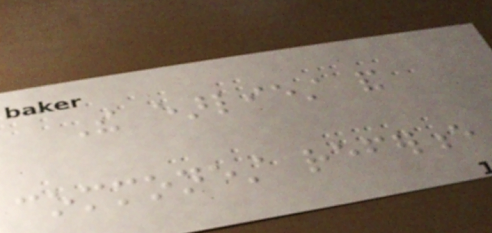The earliest and
commonest reference
